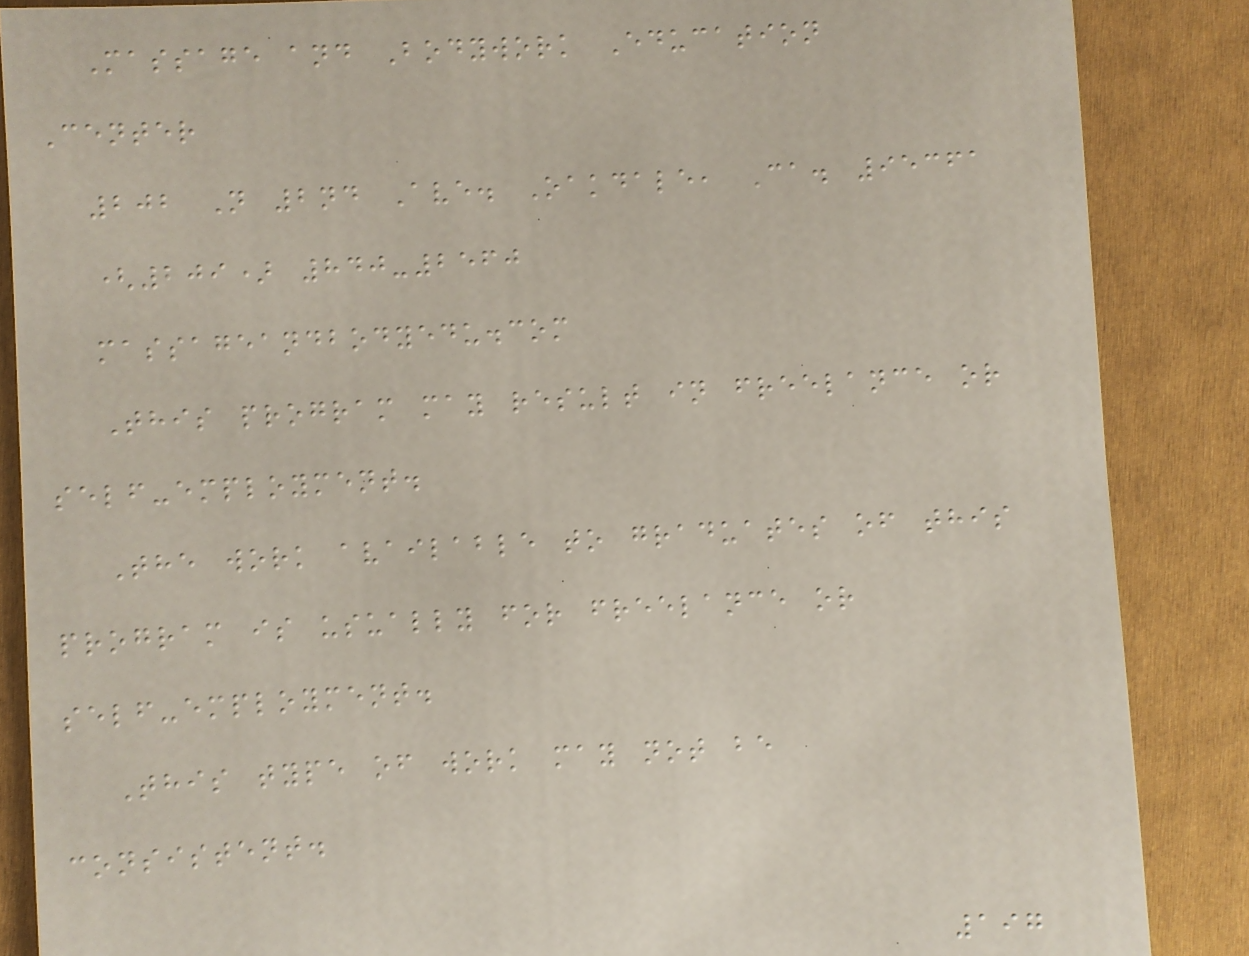Massage and Bodywork Education
Center
202 N 2nd Ave. Oakdale, Ca. 95361
(209) 840-2560
massageandbodyedu.com
This program may result in freelance or
self-employment.
The work available to graduates of this
program is usually for freelance or
self-employment.
This type of work may not be
consistent.
197
